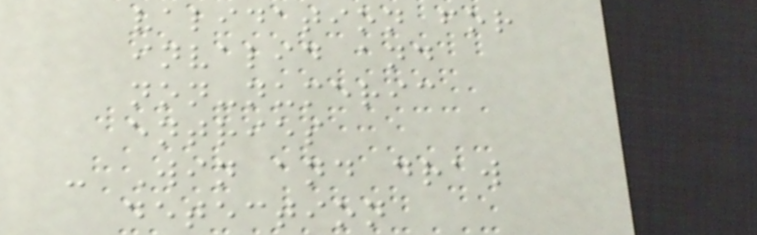validation for
invalid and
non-numeric
entries
- Win and draw
detection
